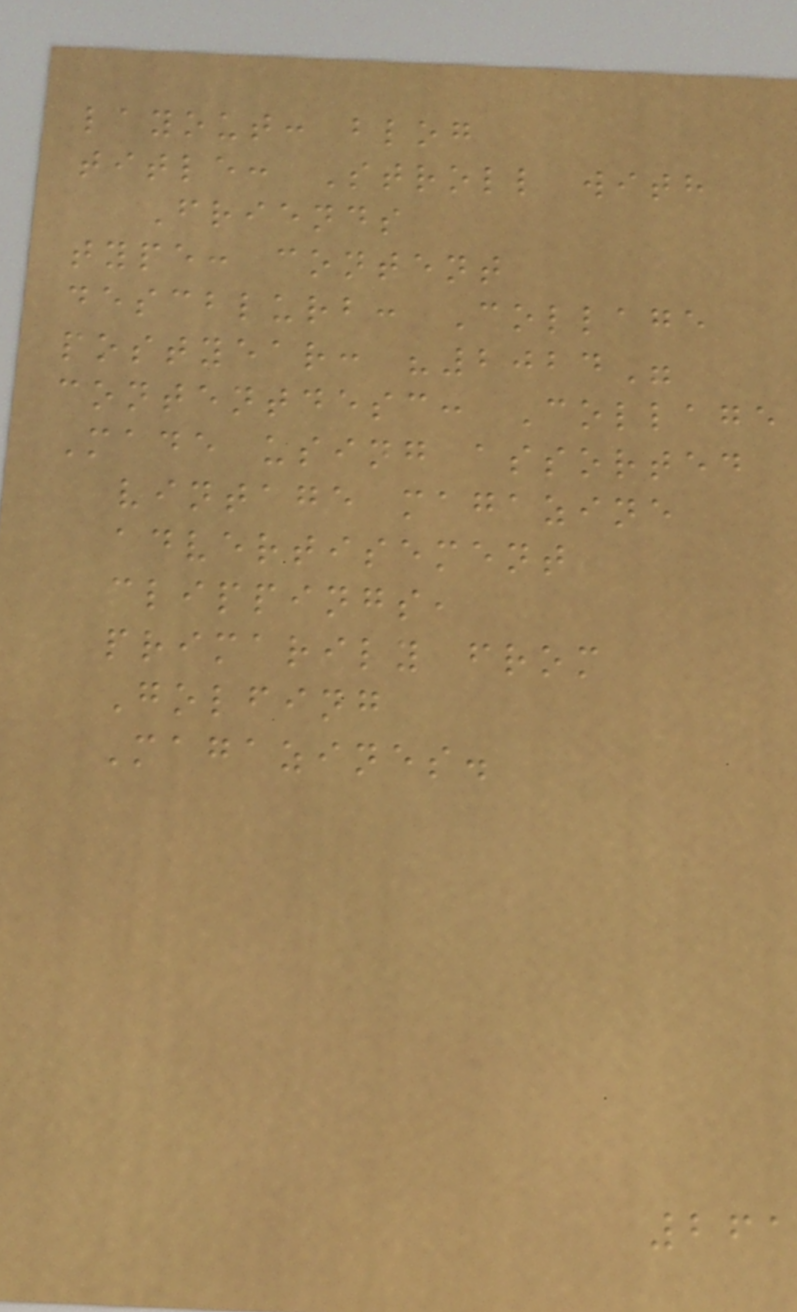layout: blog
title: Stroll with
Friends
type: content
descblurb: Collage
postyear: "2024"
contentdesc: Collage
Made using assorted
vintage magazine
advertisement
clippings,
primarily from
Golfing
Magazines.
261
